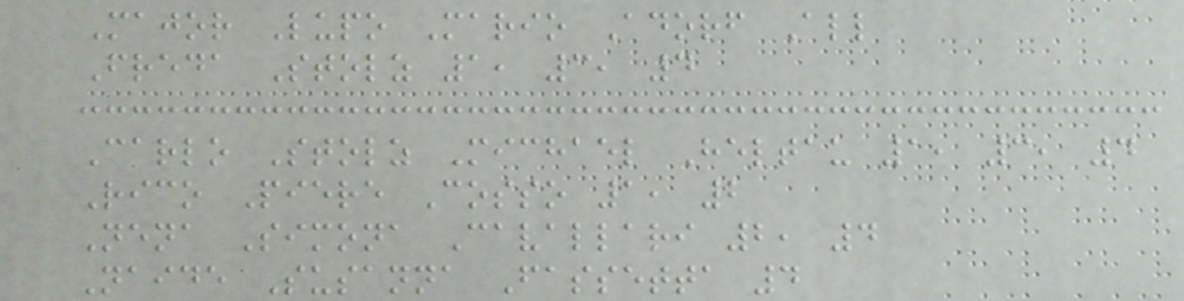Major Lupo Mario Adorf All
Freda Stolz 1, 3, 4
Carlo Stolz Michael Heltau 1, 3, 4
Rico Piere Cosso 1, 2
Nena Simona Cavallari 2, 4
Naide Susanna Fassetta 4
